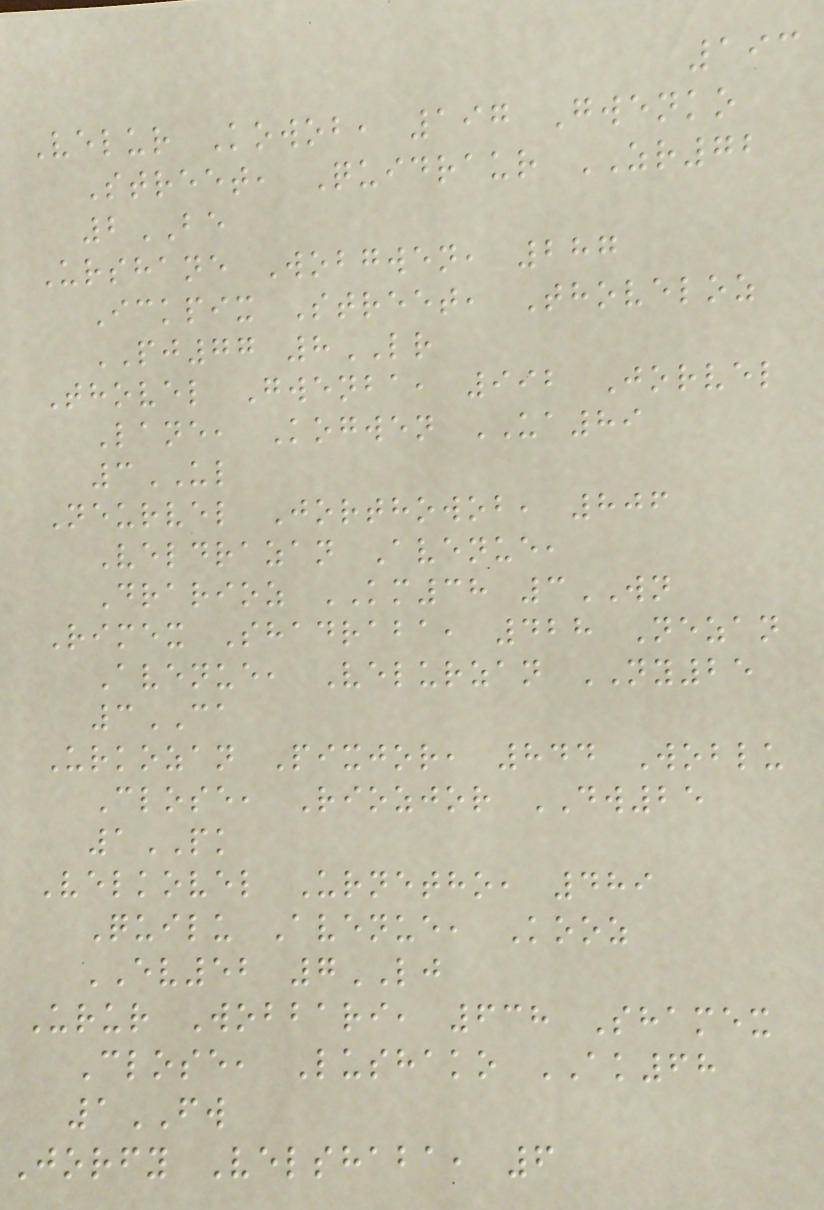193
Velur Kowob, 197 Gwenko
Street, Quidraur ZR72
2BE
Urshane Wobgwen, 287
Ickpix Street, Thoveloz
PJ77 8LR
Thovel Gwenba, 992 Jorvel
Lane, Kogwen UA89
3UL
Neurvel Jorthowob, 806
Veldrazan Avenue,
Drarioz KM38 3WN
Rimex Shadraba, 428 Nezan
Avenue, Velurzan NY25
3CA
Urkozan Pixjor, 844 Woblu
Close, Riozjor DW25
1PK
Velkovel Urnetho, 489
Quilu Avenue, Kooz
EV52 7LJ
Urur Wobbari, 638 Shamex
Close, Lushako AK68
1FW
Jorfy Velshaba, 6
